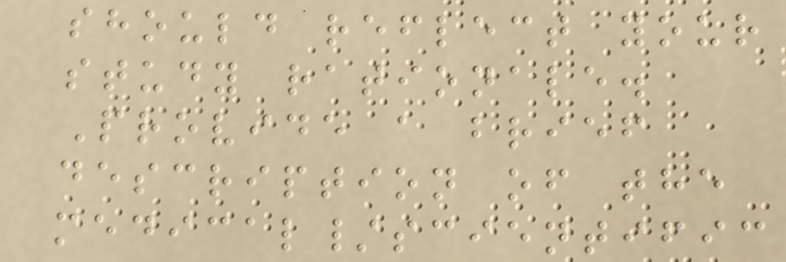should reflect your
study rationale.
Provide a brief
description of the
medical/scientific
